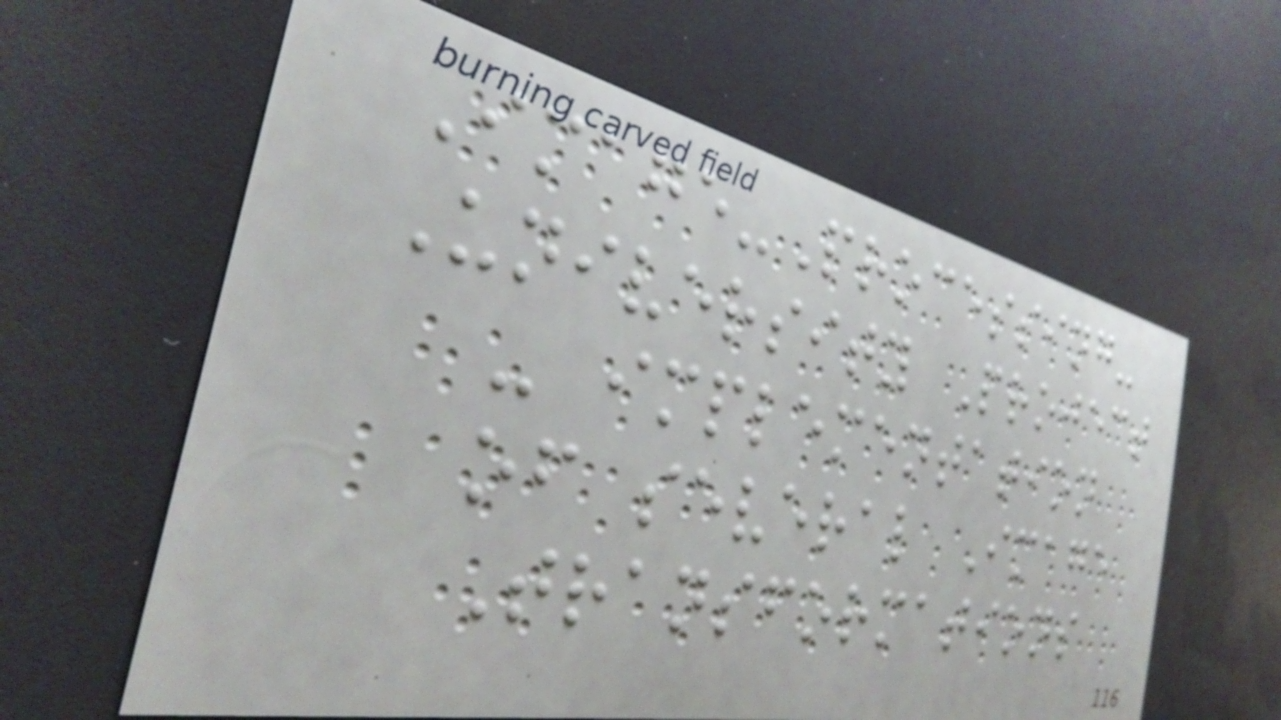Image-Processing-
University Project
- implementation
of several Image
Transformations
